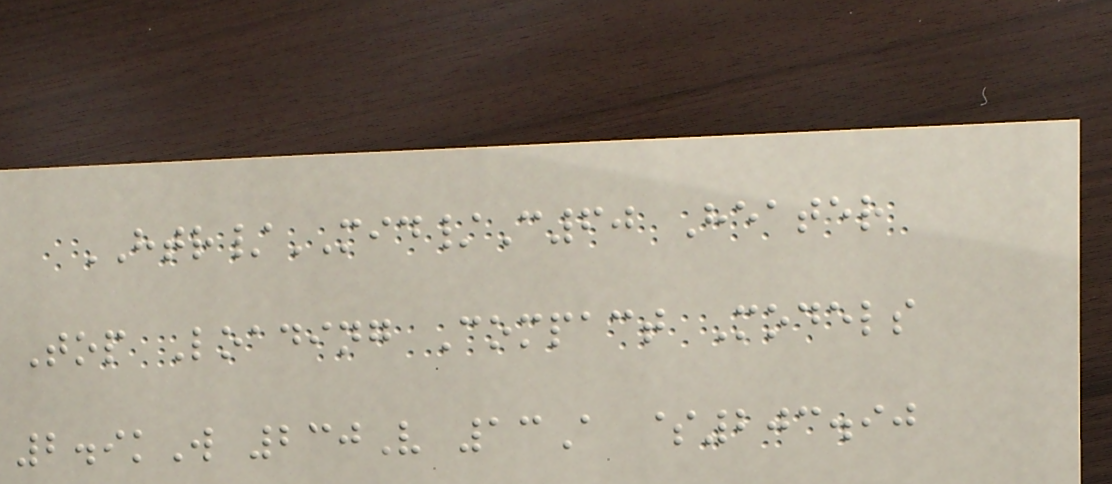HTR/MID/C60 Heater
Top Loading Compact Models
2.9kW 230V 13A $203.90
